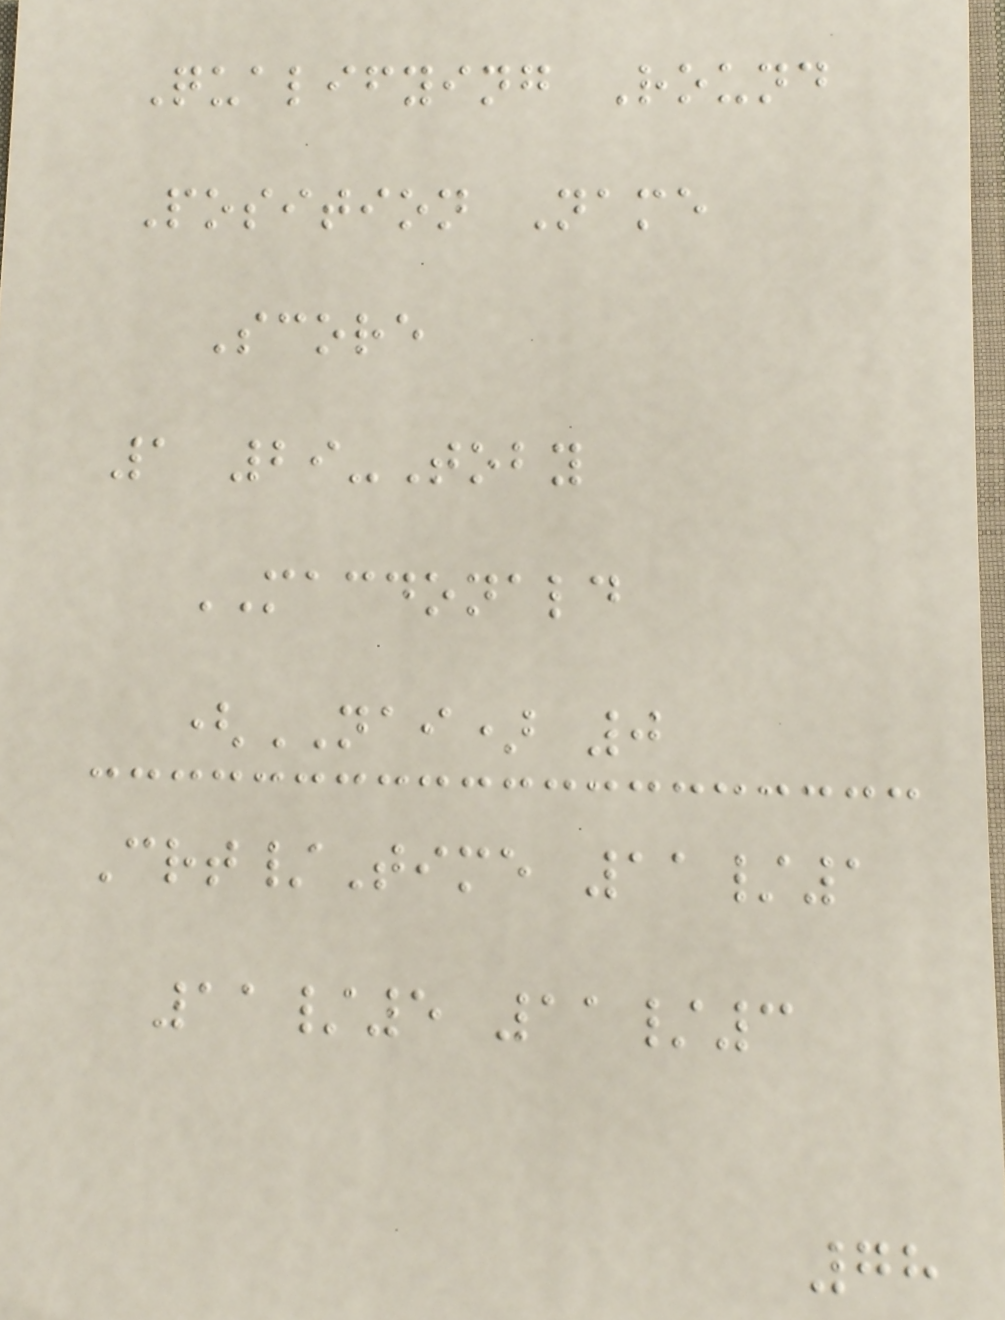Qualifying Round
Position Name
Score
1 29-Toby
MACDONALD
(NAI) 0
Crt/Time 11/1
11/5 11/3
78
